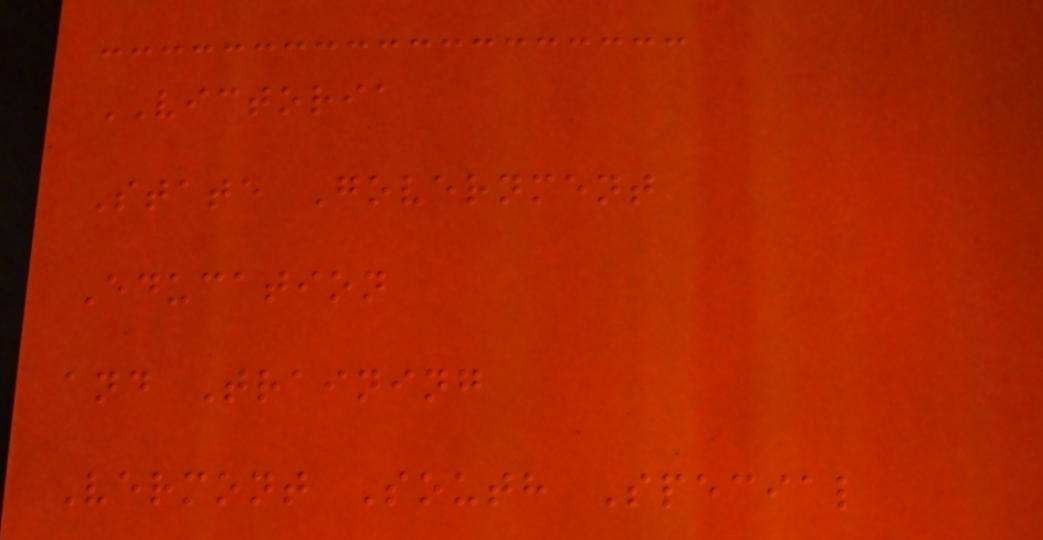VICTORIA
State Government
Education
and Training
Vermont South Special
